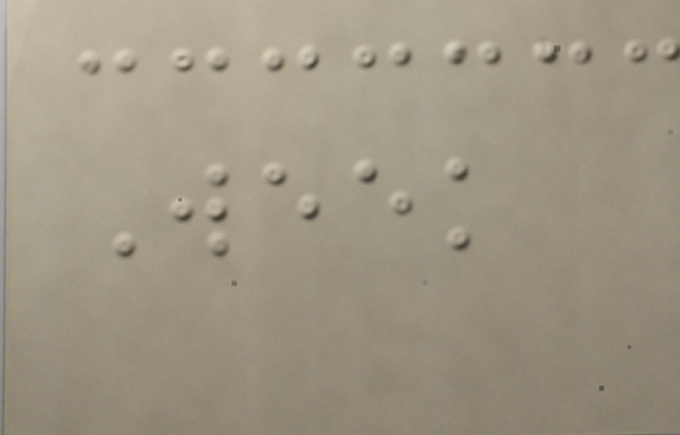Week
